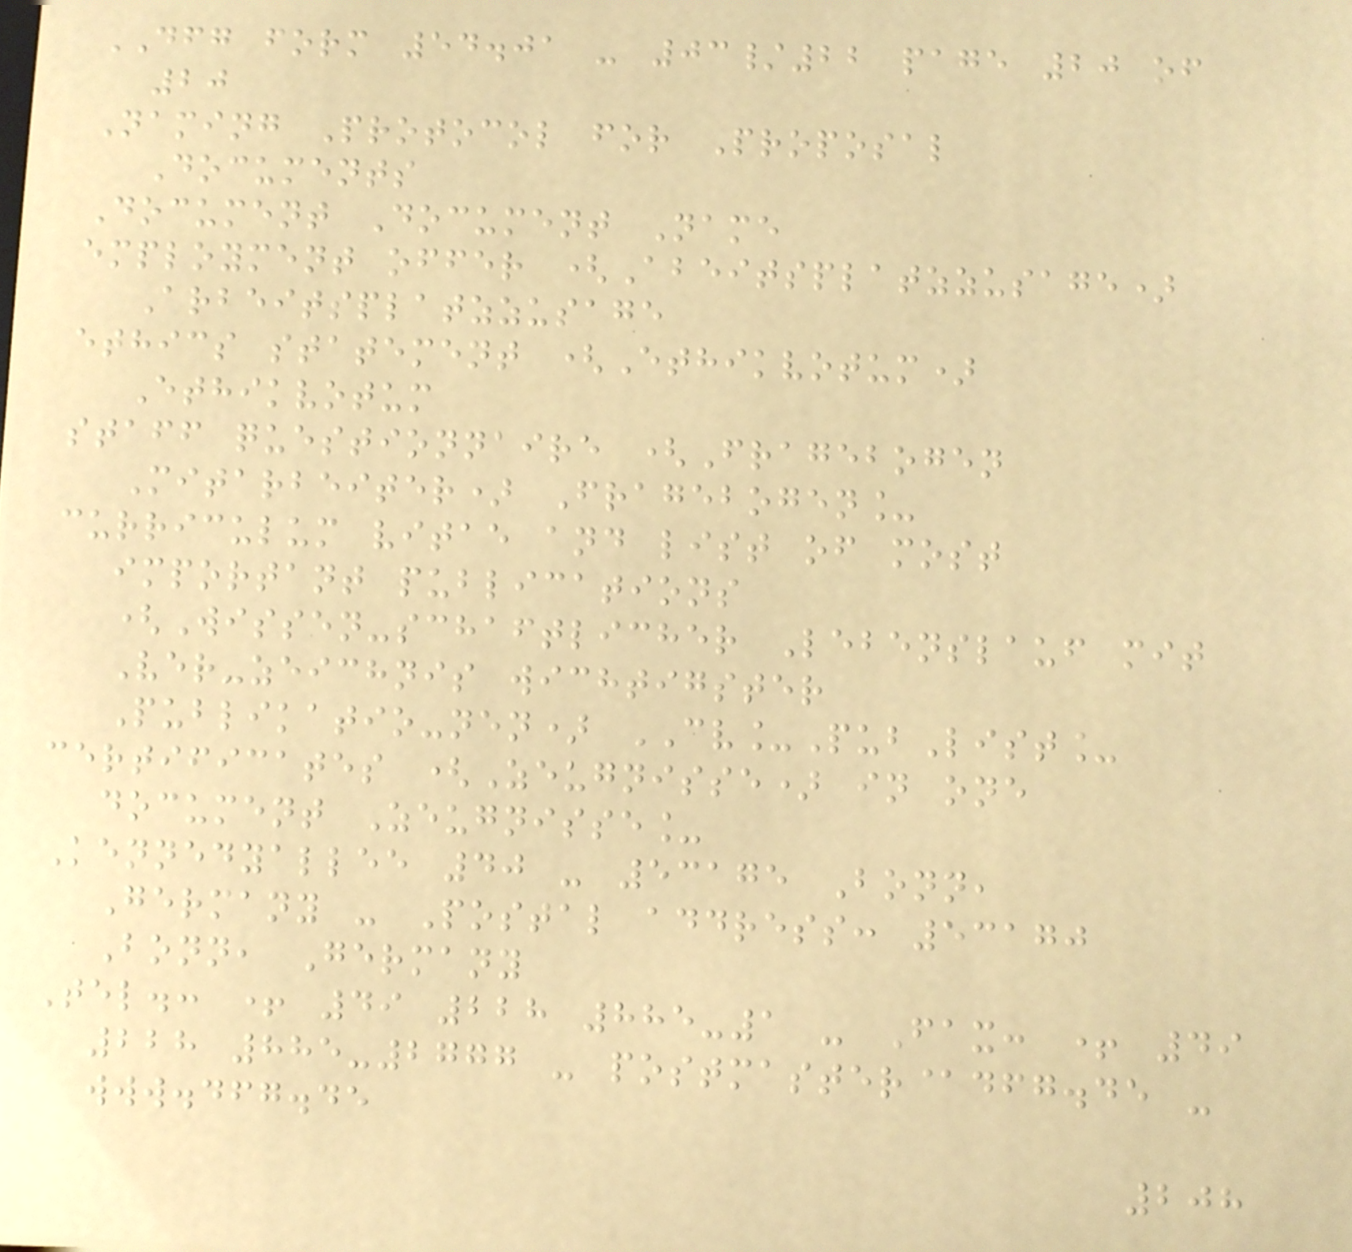DFG form 54.01 - 03/22 page 20 of
20
Naming Protocol for Proposal
Documents
Document Document Name
employment offer (Abeitsplatzzusage)
Arbeitsplatzzusage
ethics statement (Ethikvotum)
Ethikvotum
staff questionnaire (Fragebogen
Mitarbeiter) Fragebogen_
curriculum vitae and list of most
important publications
(Wissen-schaftlicher Lebenslauf mit
Ver-zeichnis wichtigster
Publikatio-nen) CV_PubList_
certificates (Zeugnisse) in one
document Zeugnisse_
Kennedyallee 40 - 53175 Bonn,
Germany - Postal address: 53170
Bonn, Germany
Tel.: + 49 228 885-1 - Fax: + 49
228 885-2777 - postmaster@dfg.de -
www.dfg.de
208
